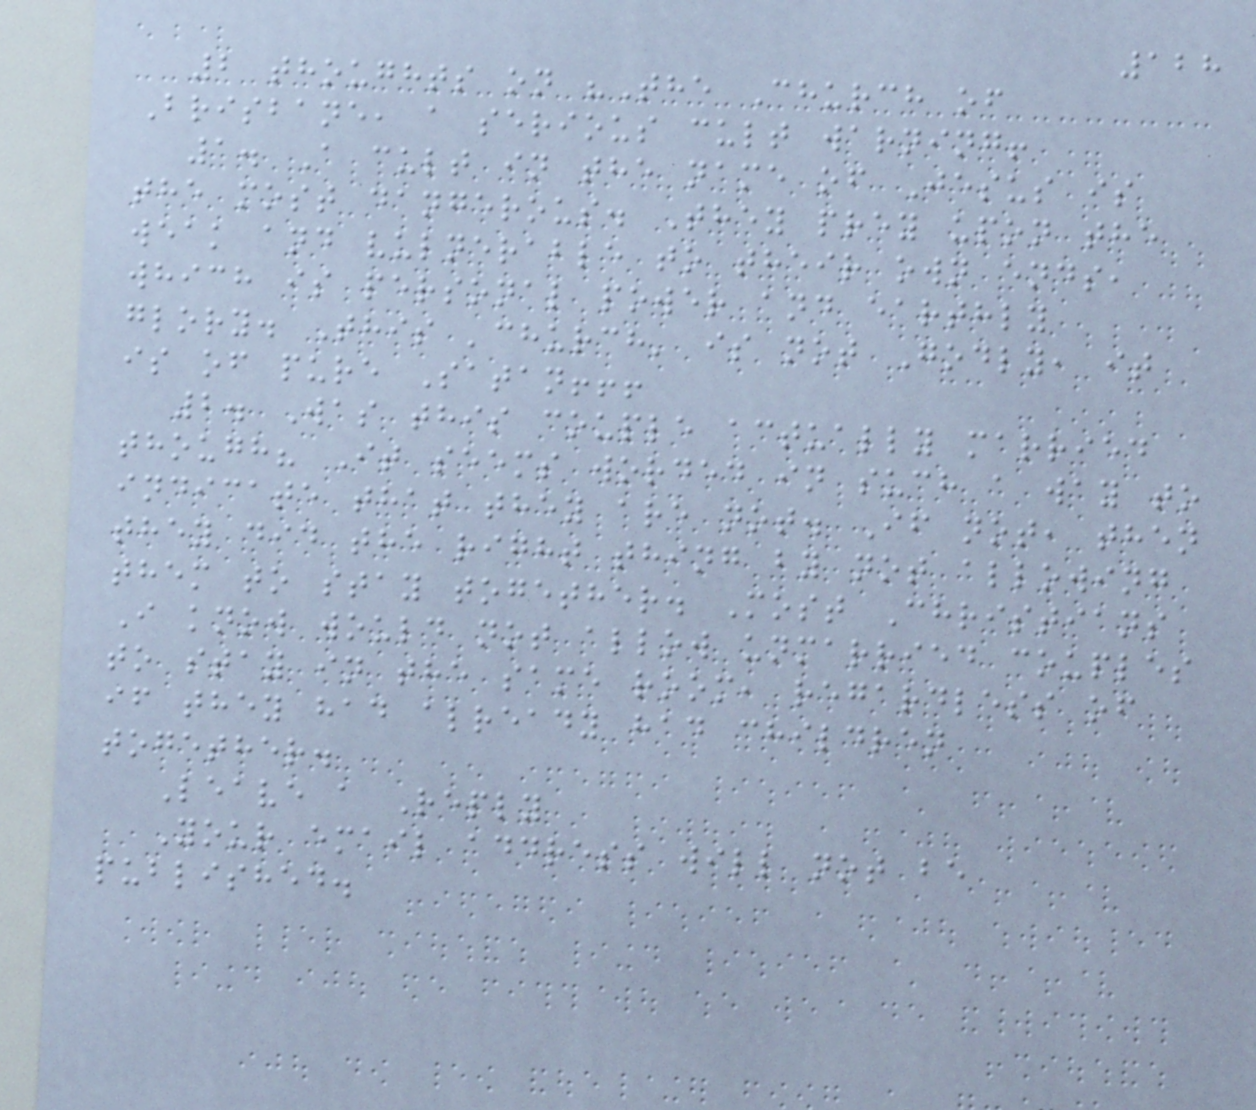128
2 thoughts on "The Church of
Brisbane, a serious cult warning!
1. A cult in the name of Jesus is
the most dangerous. They prey upon the
weak and vulnerable to their own ends,
which is personal power and earthly
glory. This 'church' is not Godly, it
is of pure Satan!!!
2. Was this couple actually married
though? It seems worded in such a way to
indicate that they are not. If not, then
they did the right thing by not allowing
them to stay together. Most Christians
I know would not allow unmarried couples
to stay in the same room, regardless of
if they had already had children
together.
Leave a Reply
Your email address will not be
published.
